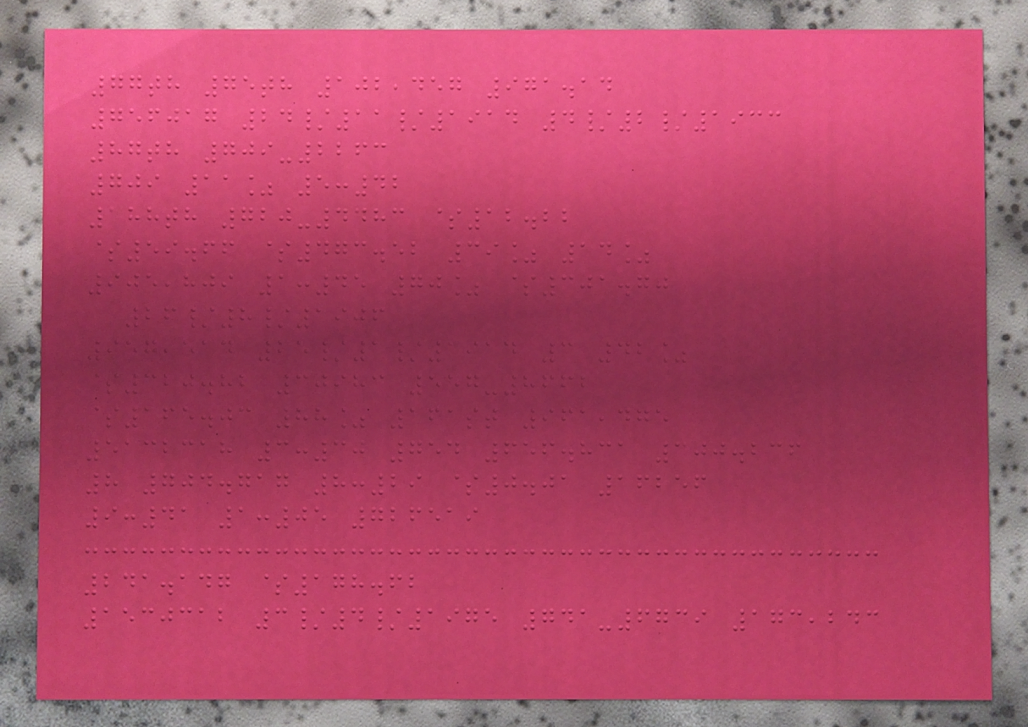77th 75th 102,457 971.14
756017 24/11/1914 4/2/1933
87th 709-2263
709 11% 5:42
188th 720-4483 $12.22
$59.66 $473.52 39% 14%
905,809 1:45 70% $301.70
26/8/1906
957,514 25/1/1914 3 42%
$320.82 30983 557-8662
$165.03 88% 161st 961,475
5132318 3:30 754 656.831 300.236
8 704.717 8:29 $0.01 16256
9:41 1:05 726519
241.147 $178.62
1530312 3/4/1975 741-6739 173,243
